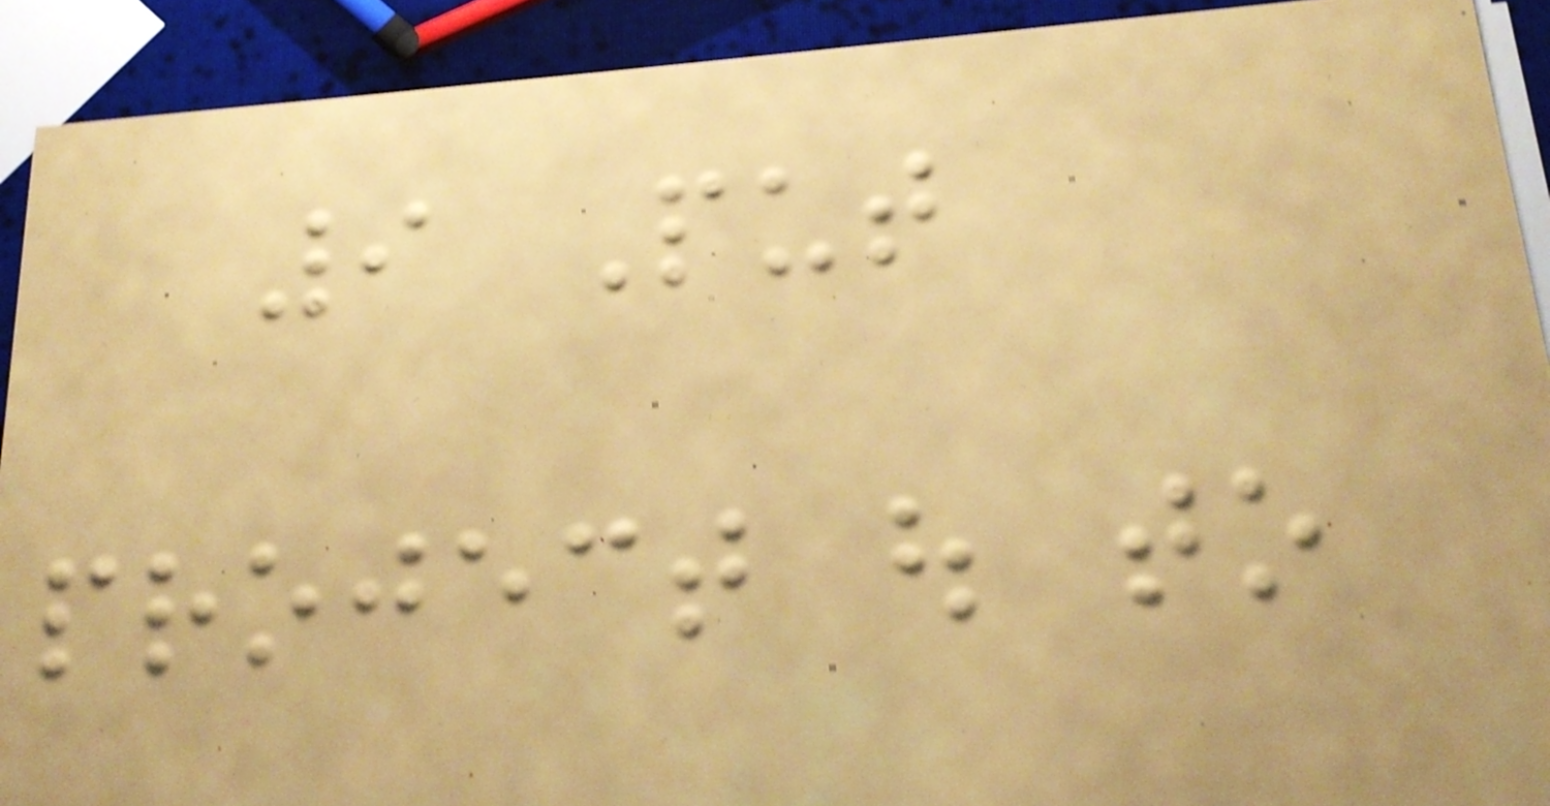9 Put
project out to
